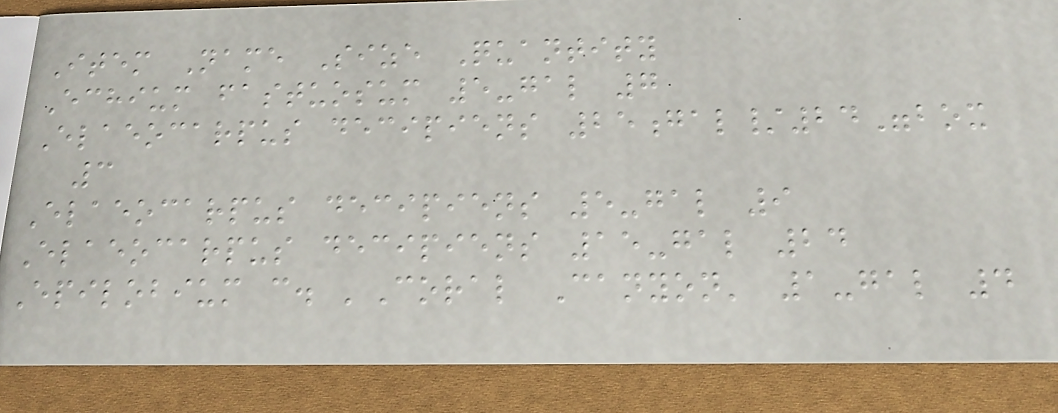Item Name Size Quantity
Echium fastuosum 5-gal 7
Elaeocarpus decipiens 25gal/24"box
3
Elaeocarpus decipiens 5-gal 9
Elaeocarpus decipiens 15-gal 24
Epilobium c. 'Coral Canyon' 1-gal 4
